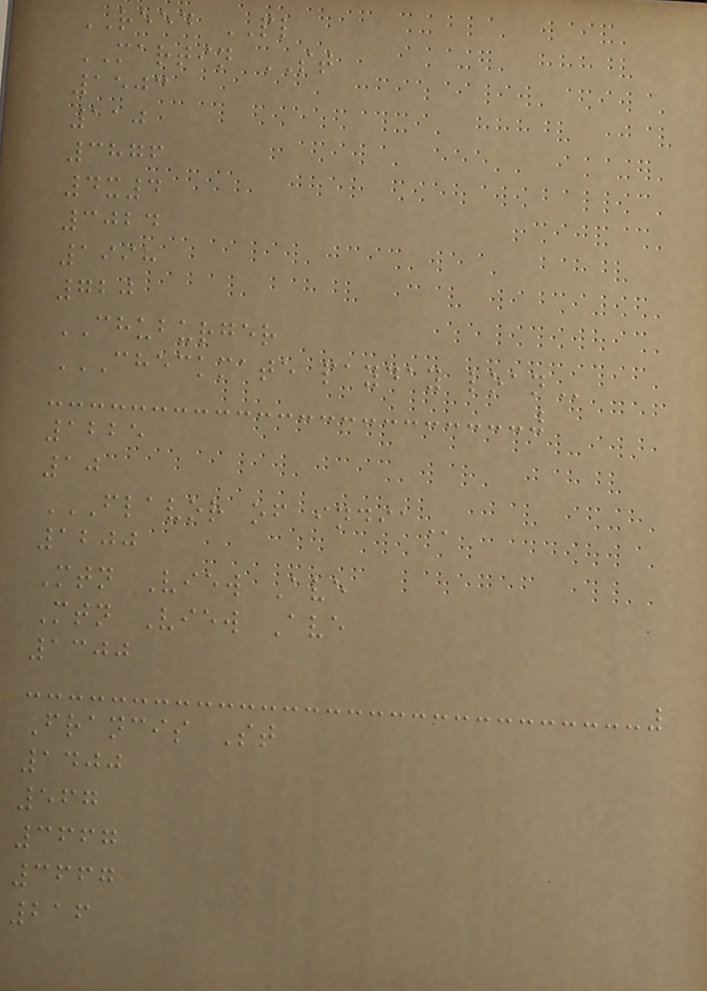REED PL
MARTIN ST
1503
110
3876
4x4
3024
1998
720
CHUBURGER
CHECKMATE PAYDAY LOAN
1225
10
FLAVOR OF INDIA
1200
Mtn View Ave
Mtn View Ave
1300
Francis St
1400
567
3667
3667
216
